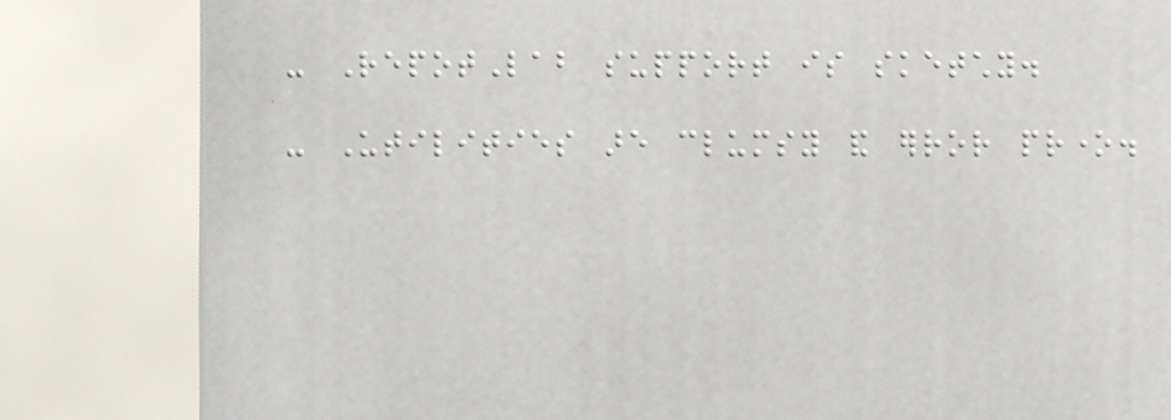- RepotLab support is sketchy.
- Utilities are clumsy and error prone.
